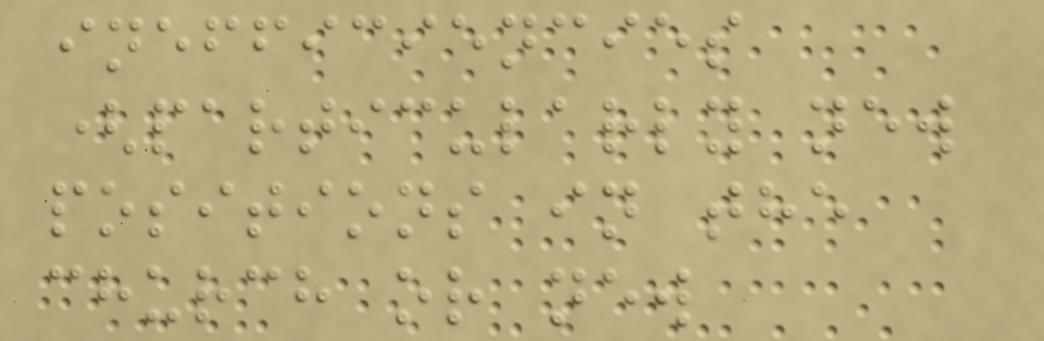inefficiencies
(particularly new
positions in the
church or new
